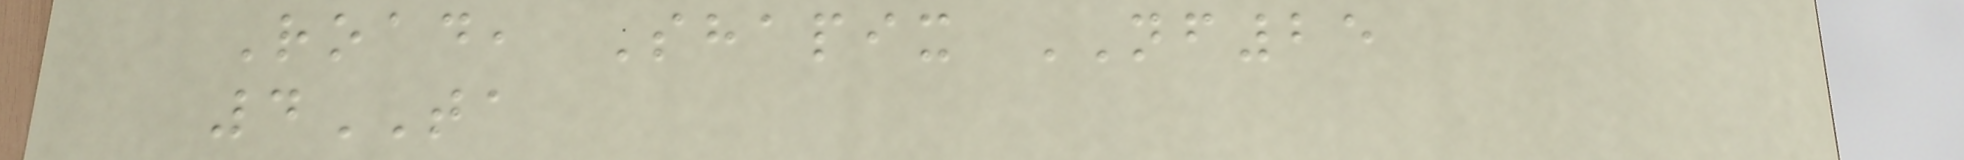Road, Shapix NF25
4TA
